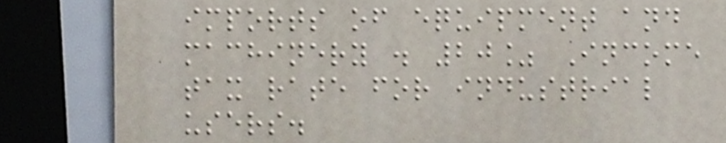imports of equipment and
machinery . 20% Income
tax rate for industrial
users.
